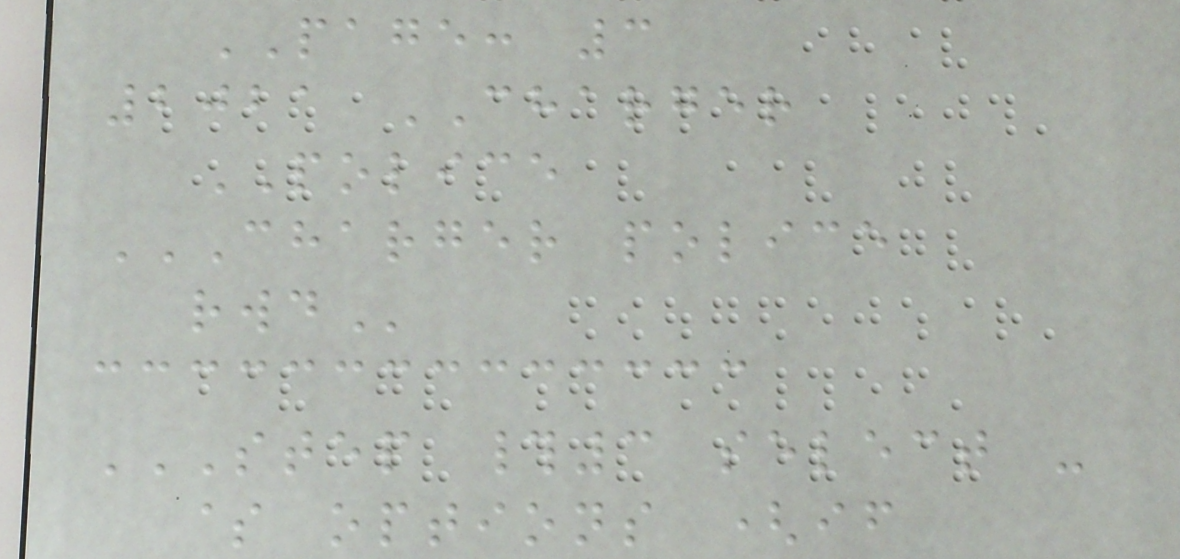PAGE: 3
2021 CHARGER
POLICE
CHARGER POLICE
RWD
STEP #3 SELECT -
$ OPTIONS (IF
